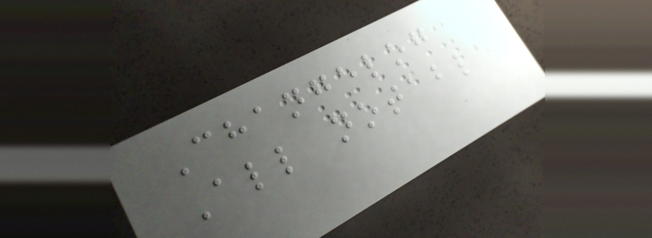Changelog
All notable
